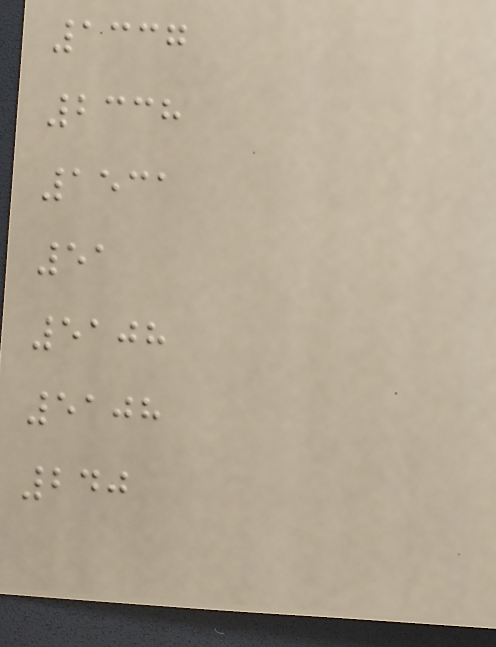1337
2338
1531
51
5108
5108
240
